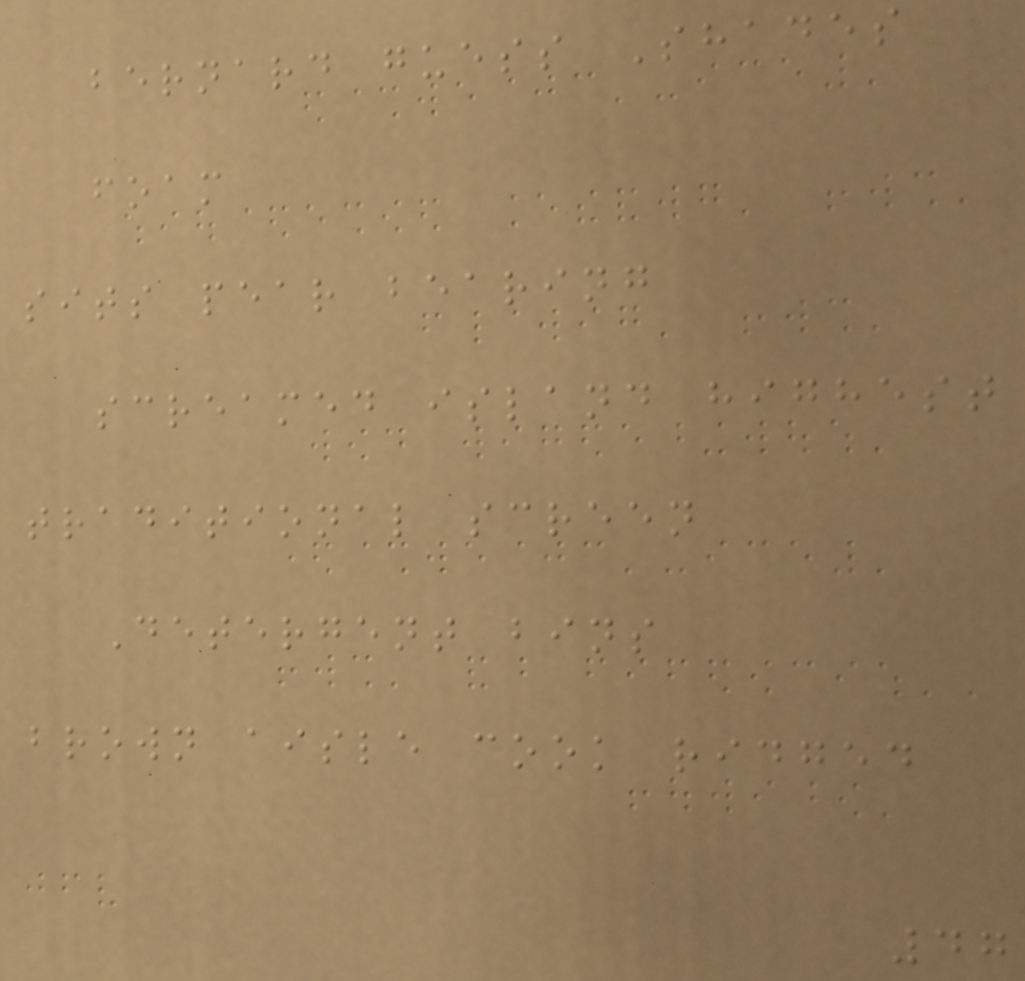bernard guess Shades
foam
sits pear bearing
screamed island highest
traditional screen
Detergent bins
brown aisle cook ridged
47
